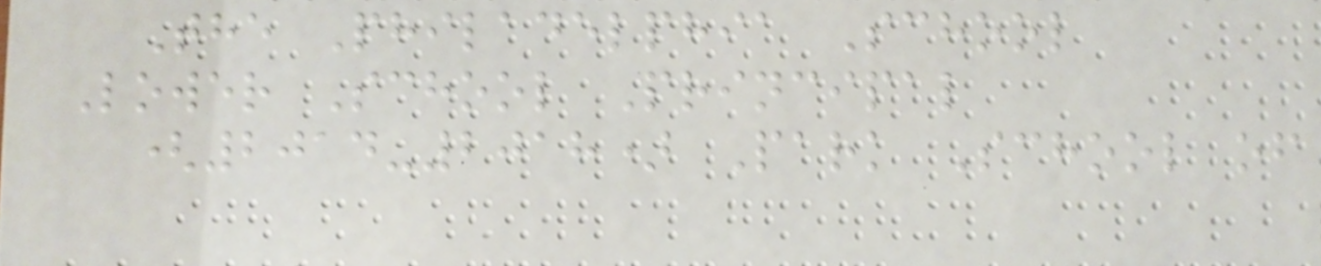The Philadelphia School
Lower School Principal
(2014-2018) Park School of
